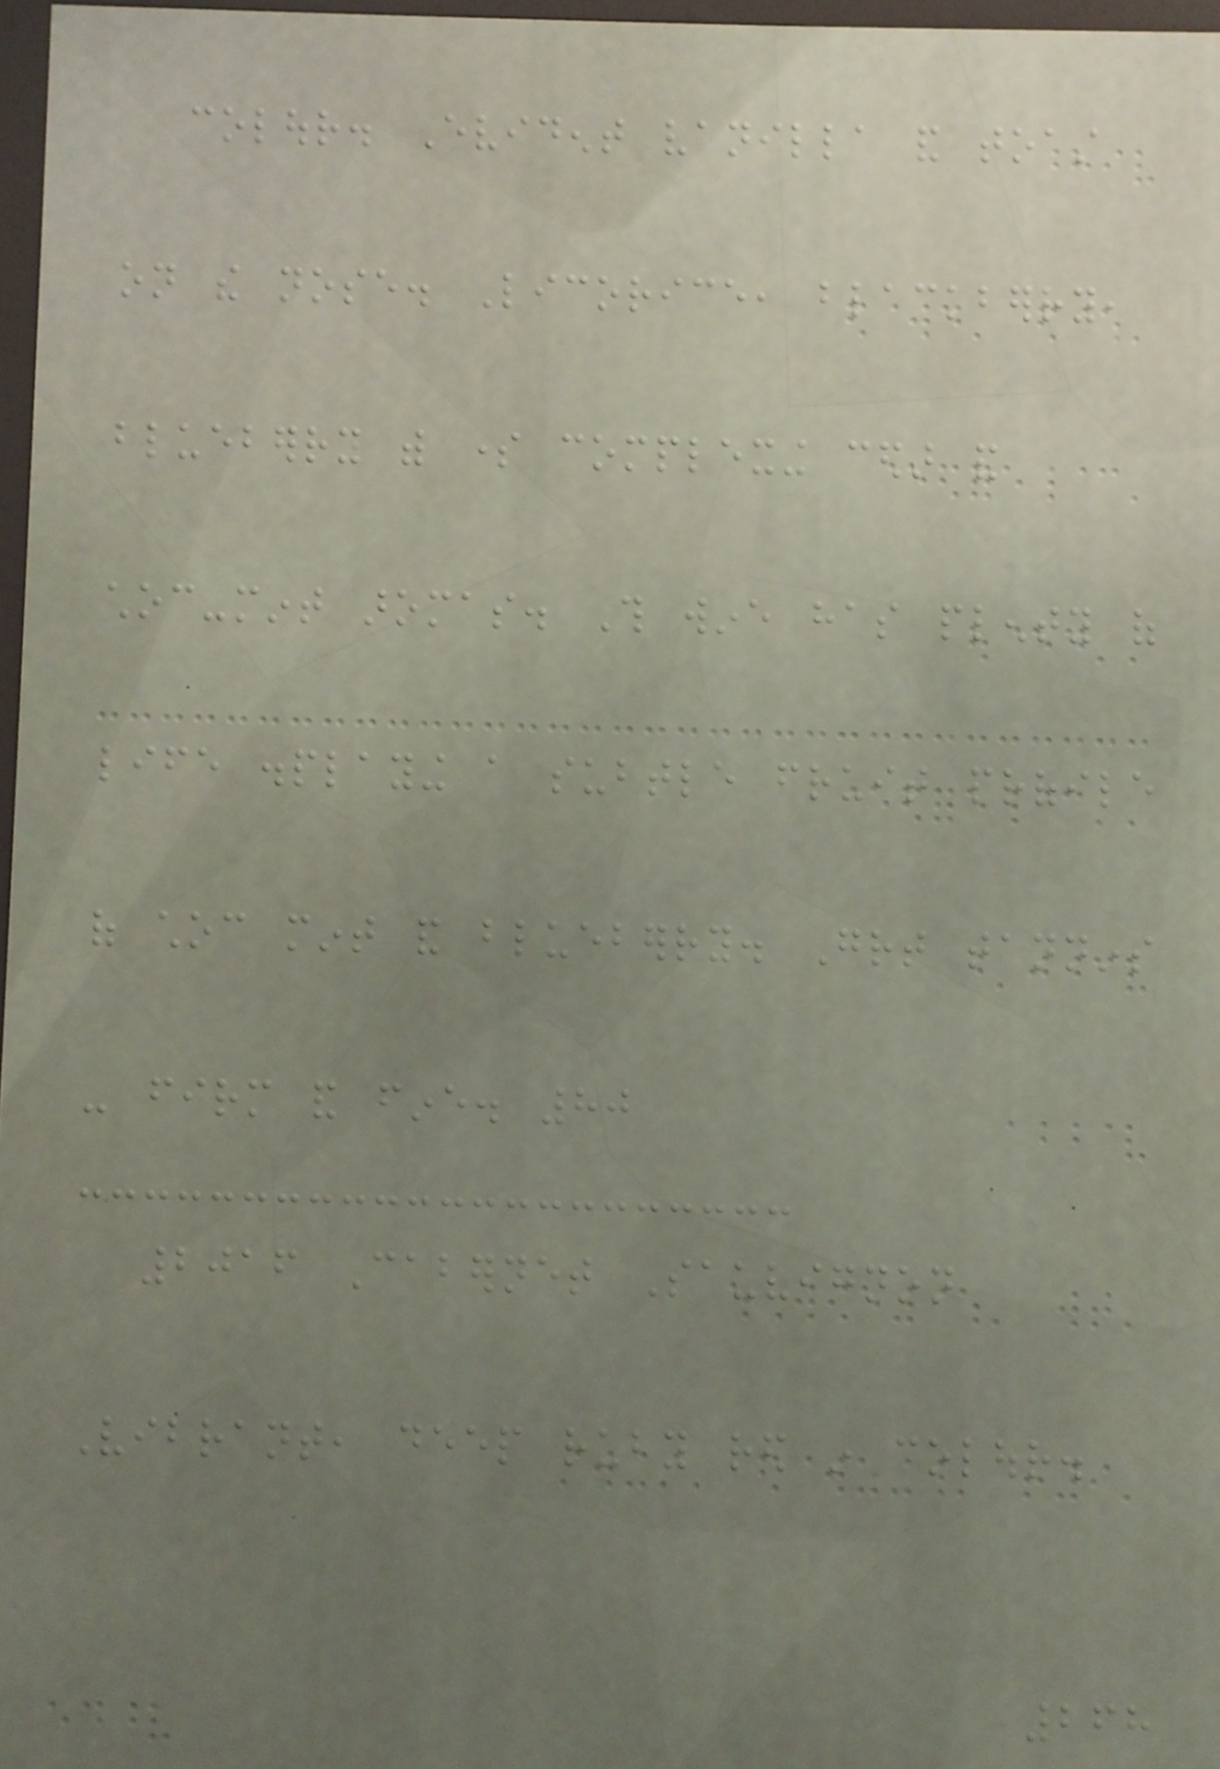colour. Evident vanilla and toast
on the nose. Licorice, blackberry,
blueberry with some complexing cedar and
choc-mint aromas. This wine has plenty of
life displaying a subtle fruit profile
of choc mint and blueberry. Great tannins
- firm and fine. 80
2016 Cabernet Sauvignon
Vibrant, deep ruby red in colour.
268
